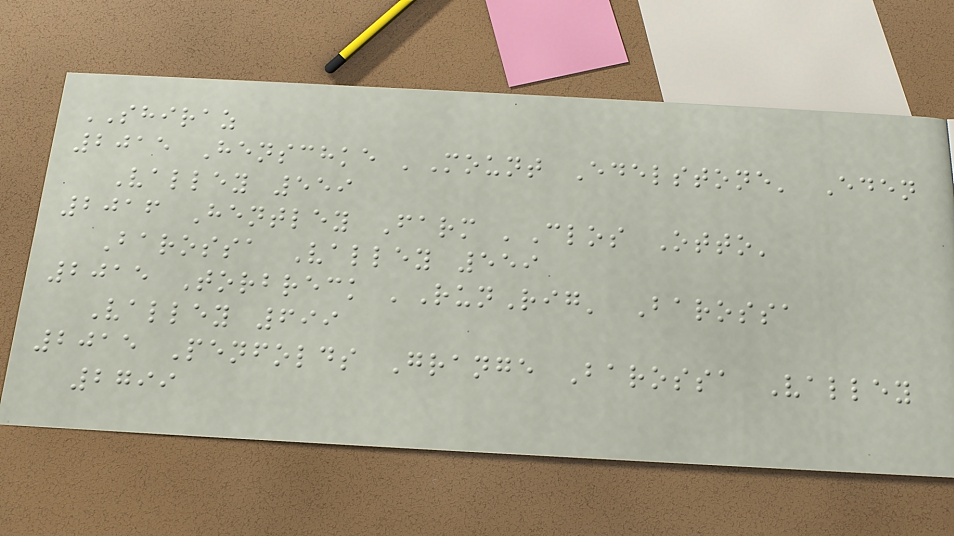SHIRAZ
2015 Henschke 'Mount Edelstone' Eden
Valley 559
2016 Hentley Farm 'Clos Otto'
Barossa Valley 559
2015 Torbreck 'RunRig' Barossa
Valley 699
2015 Penfolds Grange Barossa Valley
2799
